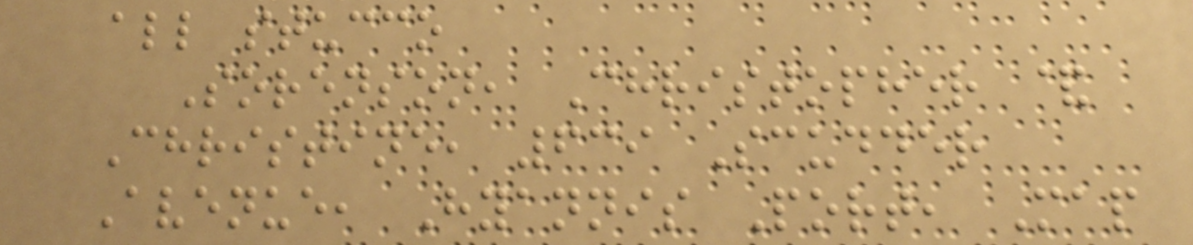all stucco
Sorenson, Christopher &
Christine, 639 Scudder
Avenue, Hyannis Port, Map
